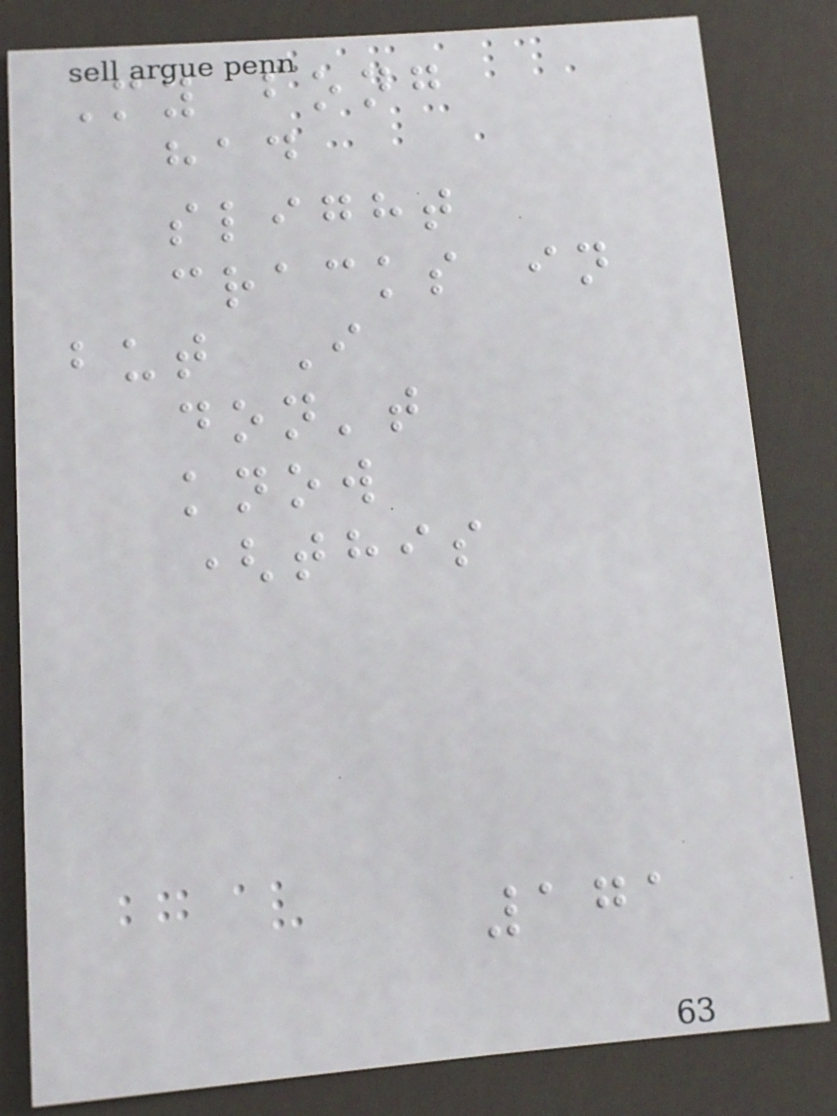My bong
had
slight
cracks in
but I
don't
know
(this
171
